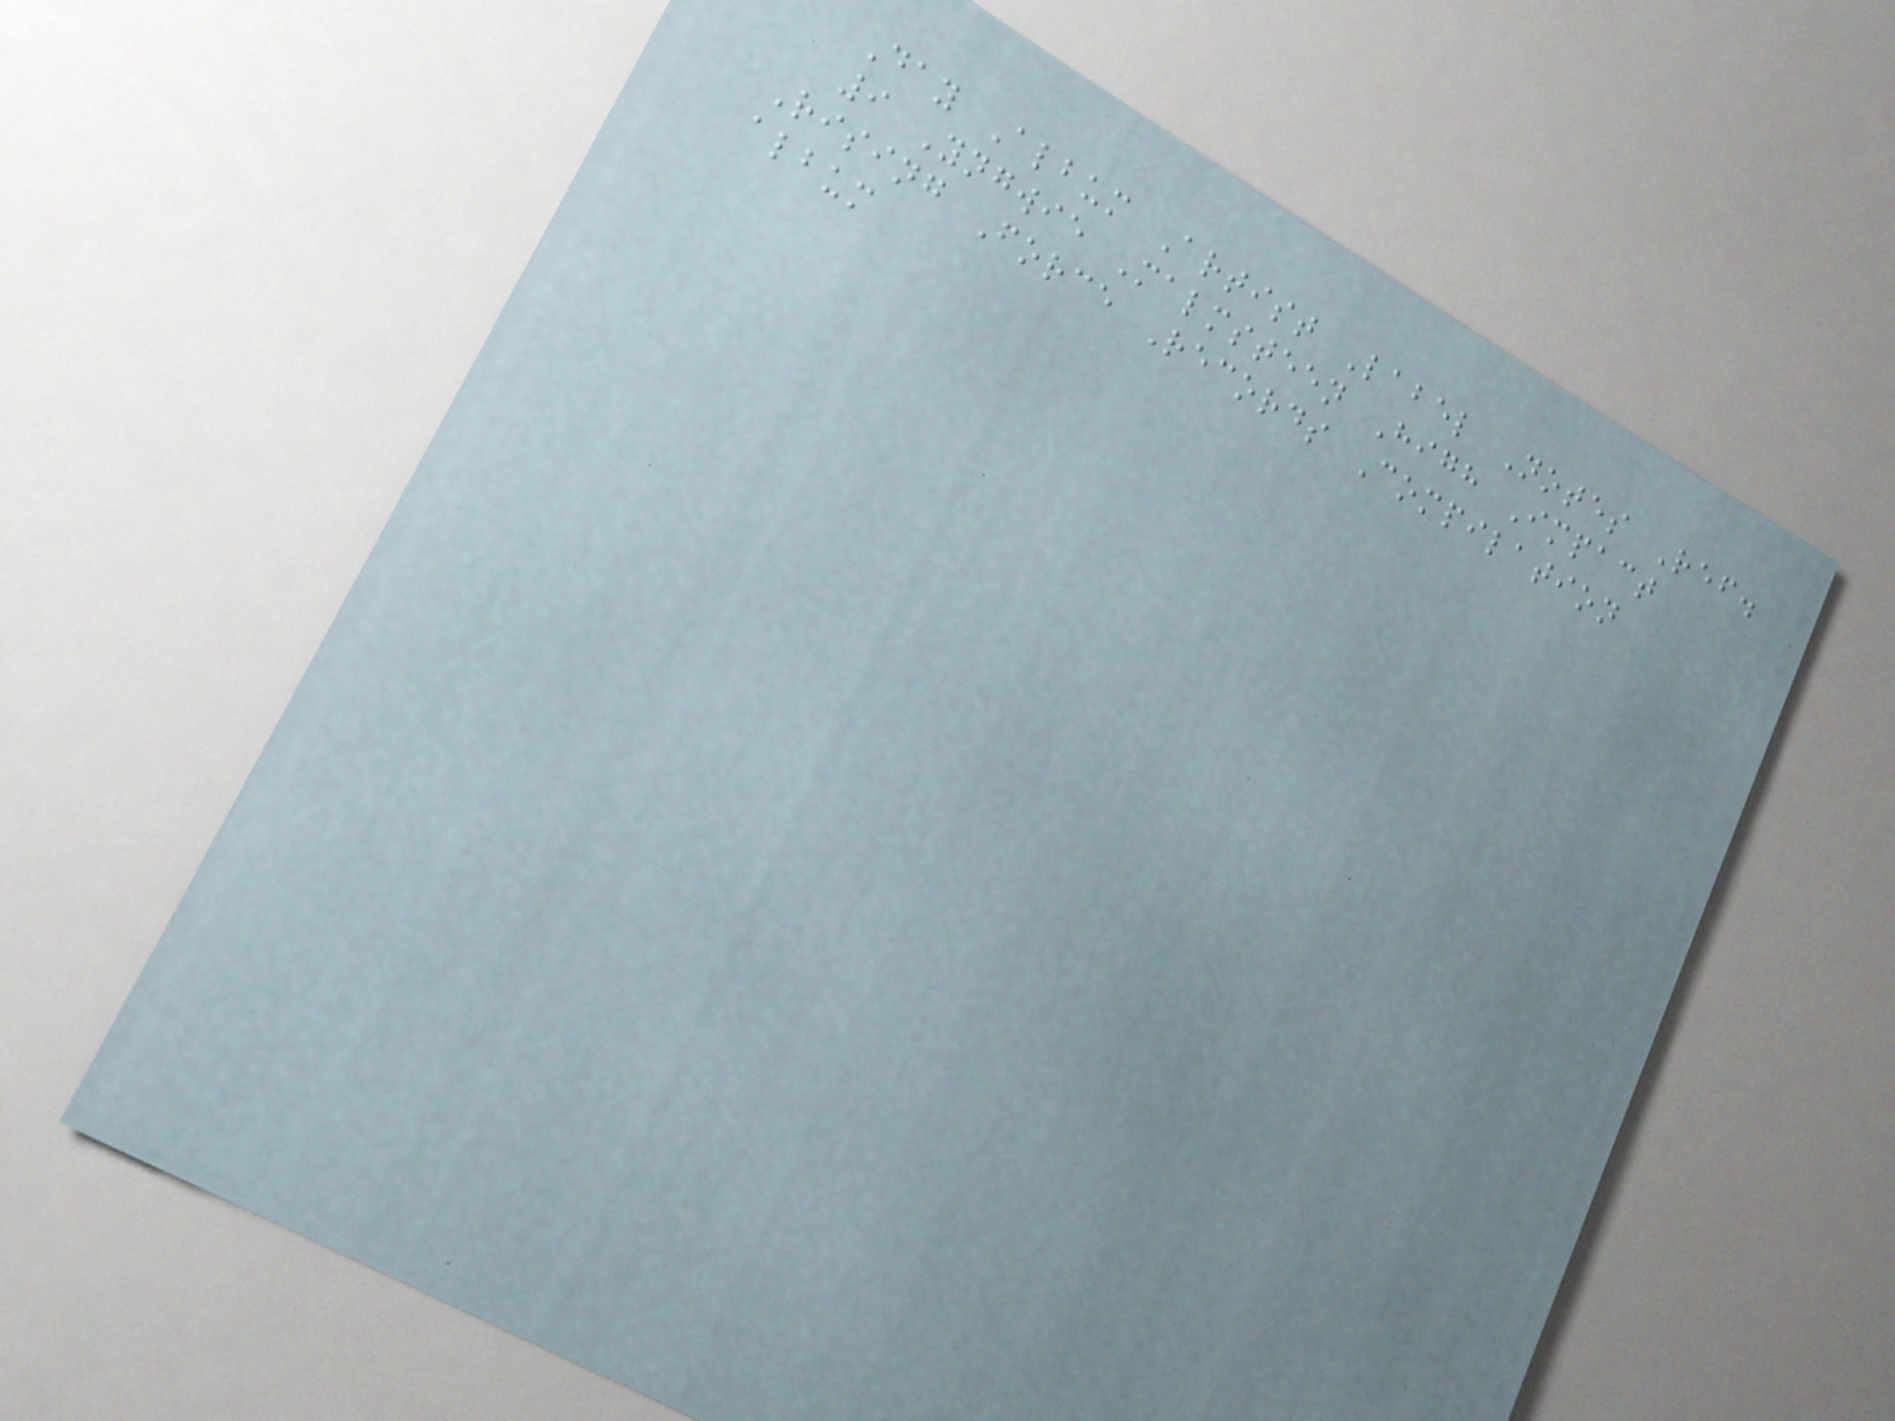Day Album Artist Label Notes Ref.
9 Yngwie Malmsteen High Impact
Rising Force Records Compilation
album
